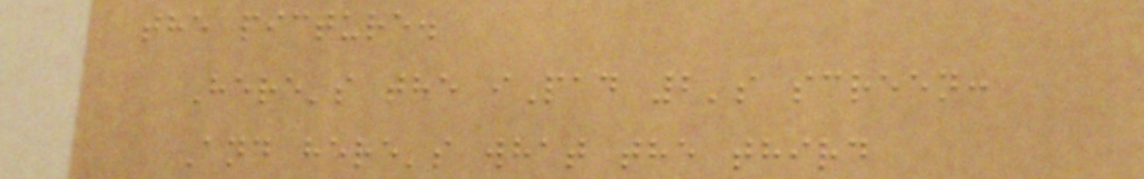the picture.
Here's the iPad 2's screen:
And here's what the third
